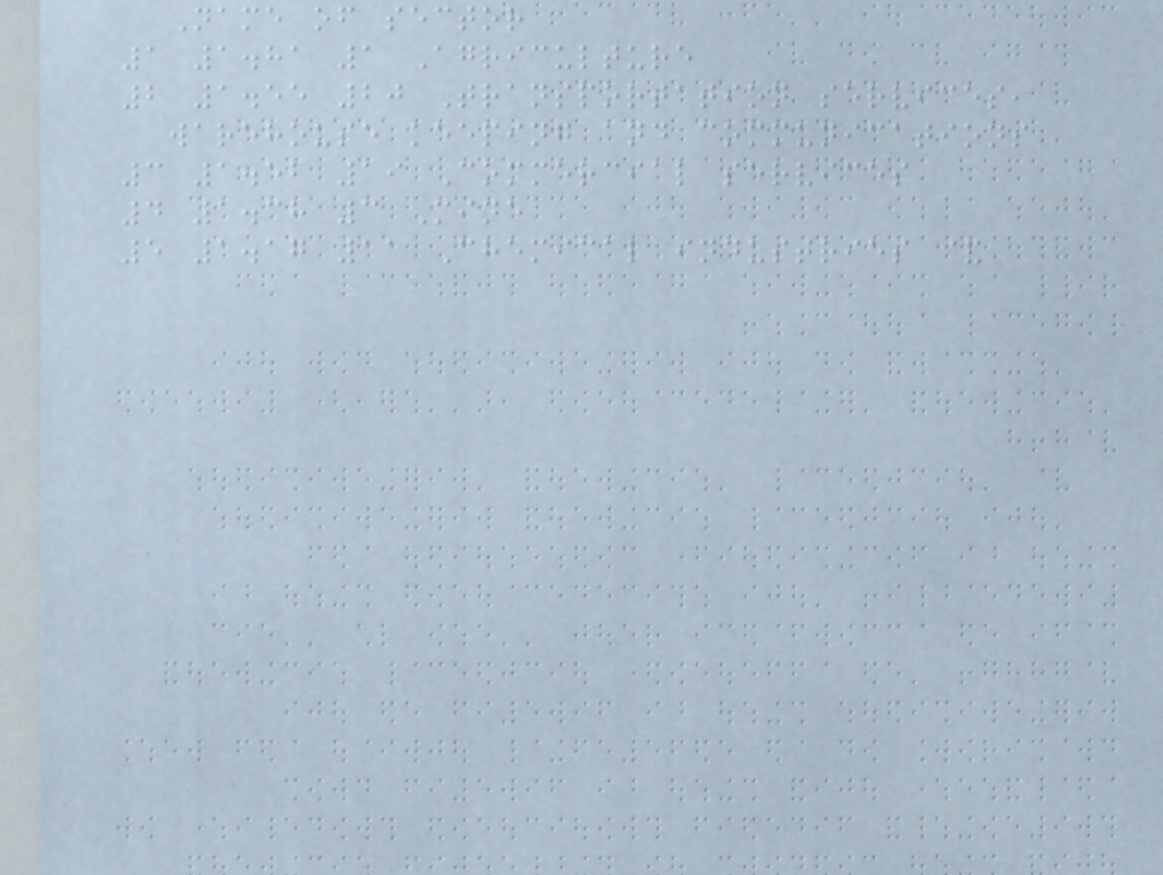Name of sector
1 1.81 1 Agriculture
2 1.55 20 Transportation services,
warehouse keeping and communications
3 1.52 19 Commercial services
4 1.38 3 Mine
5 1.17 11 Chemical industries &
